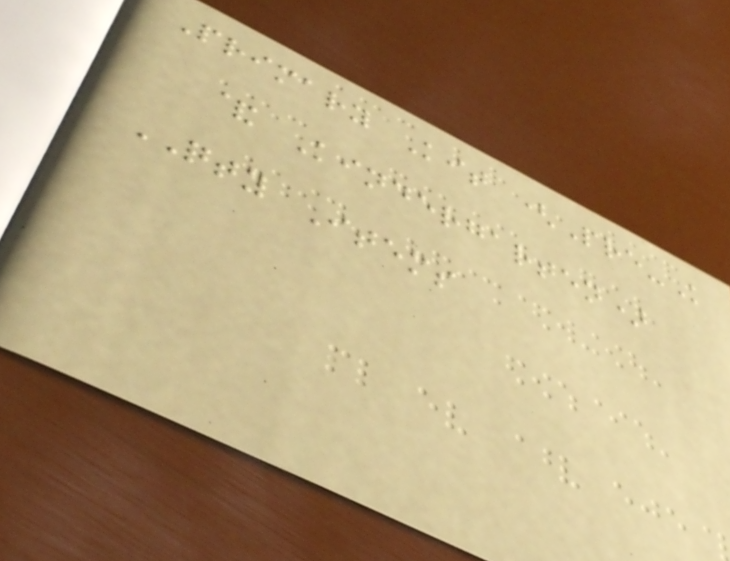Primary Kit (Pre-K
& Kindergarten)
QTY Items
